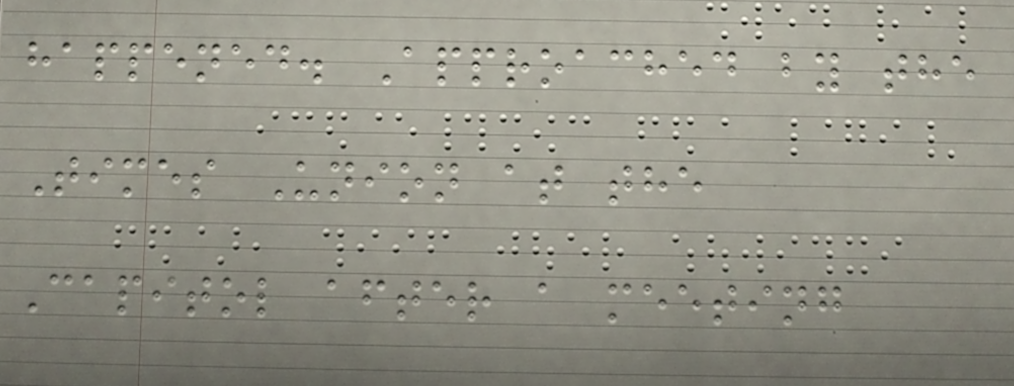happened. Approached by the
Times Union at the
Capitol after a meeting
